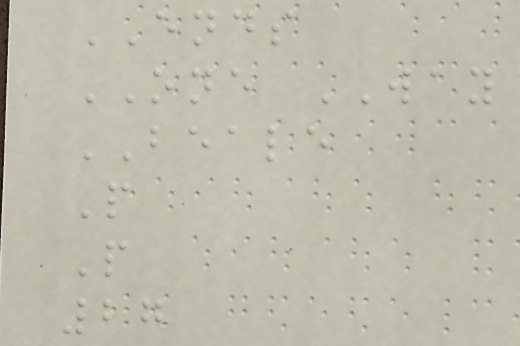ENDS
ONE WAY
BEALE
P
P
27
